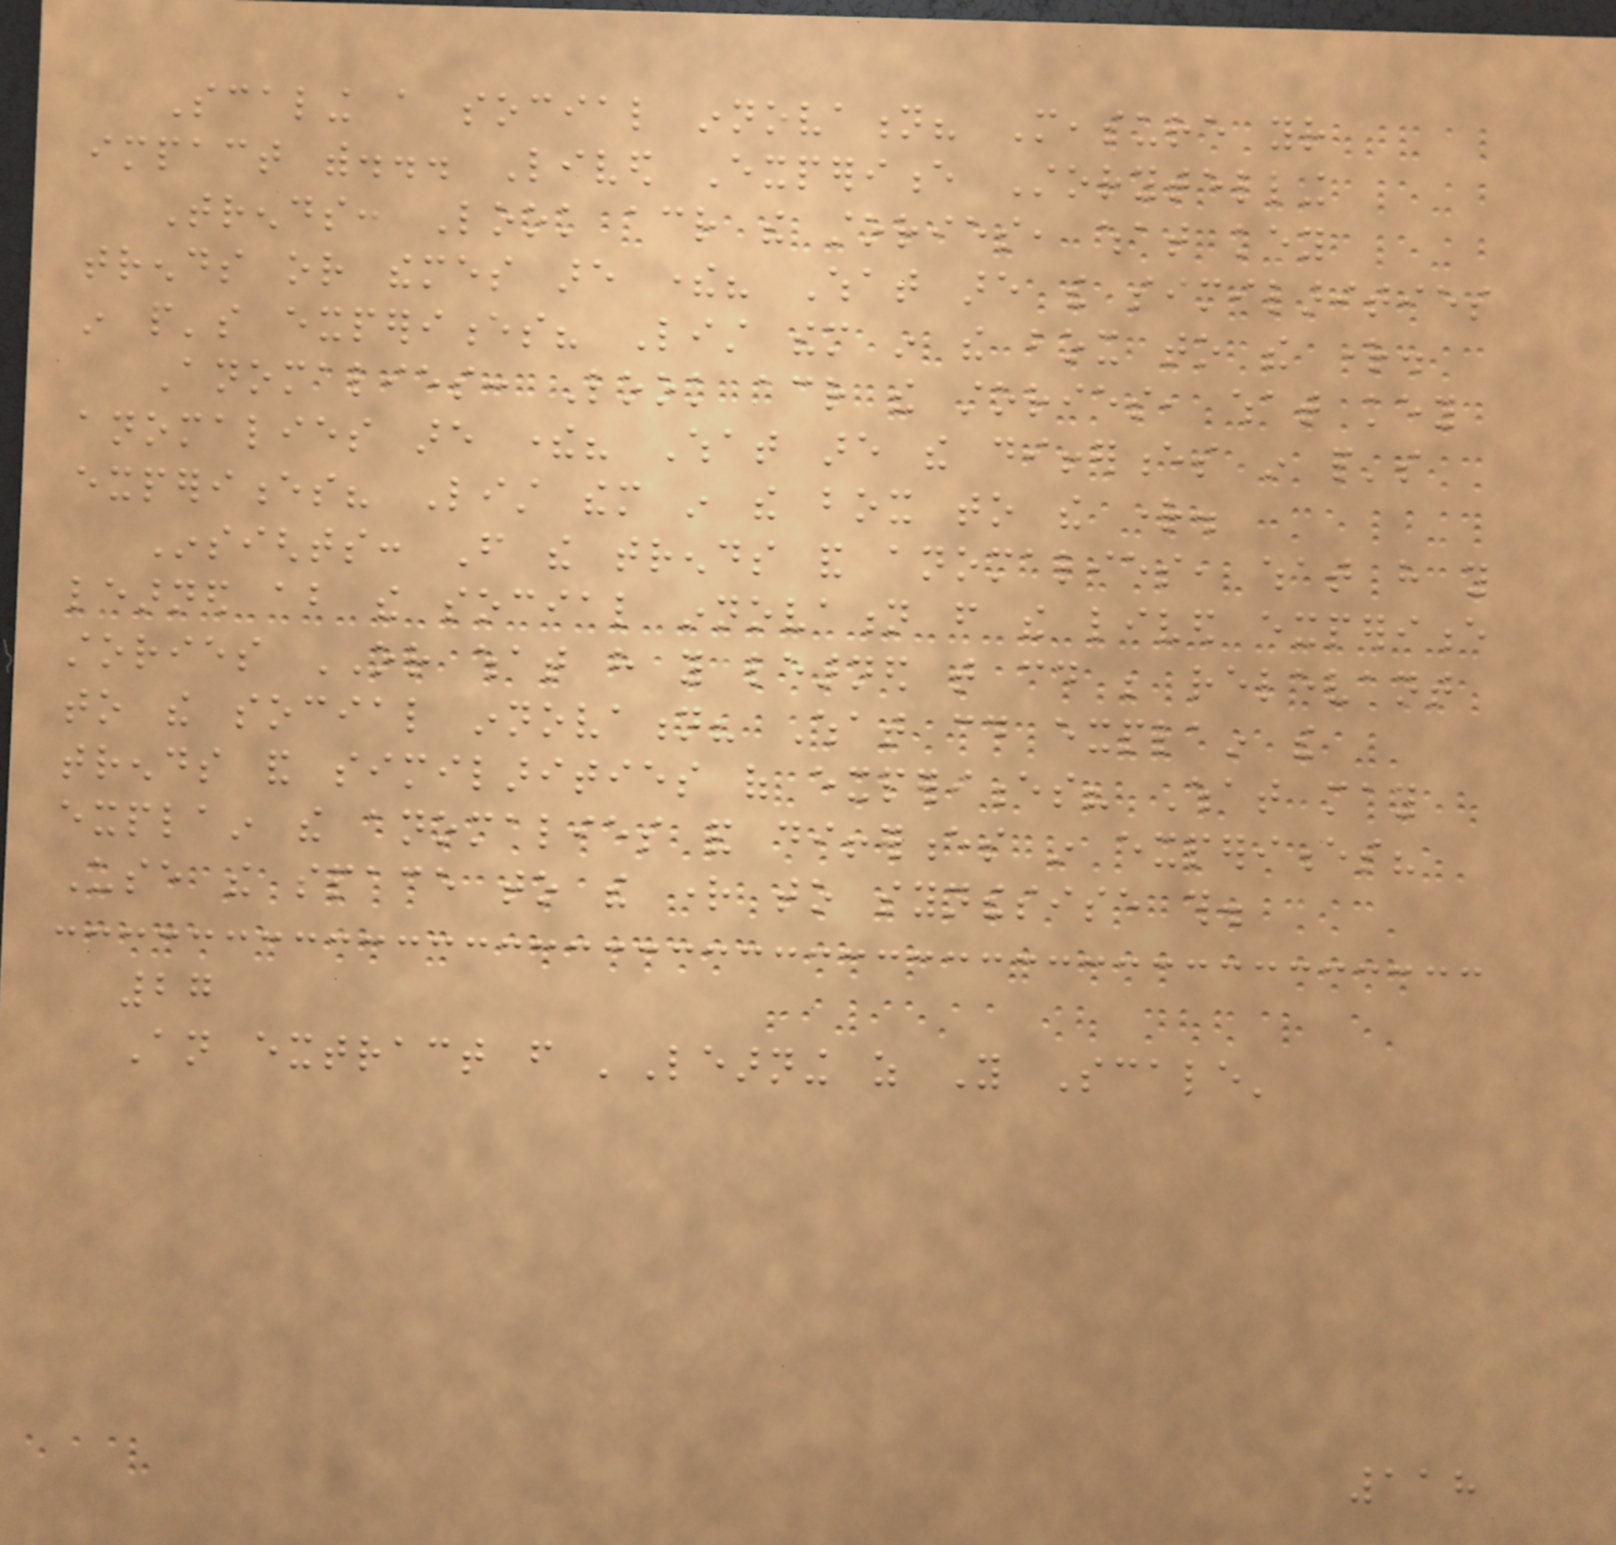Scaling a social innovation? Measure your
impact with... Lived Experience Storytelling
Trends: Look across the stories, what key
trends or themes are there? What are the similarities
in people's experiences? List them in the box to the right.
Anomalies: Look across the stories, what key
anomalies are there? What are the differences in people's
experiences? List them in the box to the right.
Insights: From the trends and anomalies, what have you
learned about the social innovation from the lived experience
stories OR what have you learned that could be relevant
to the social innovation? What could explain the
trends and similarities of experiences? What may
explain the anomalies and differences in experiences?
Use the space to the right to synthesise this.
27
An extract from 'Learning as You Scale'
118
